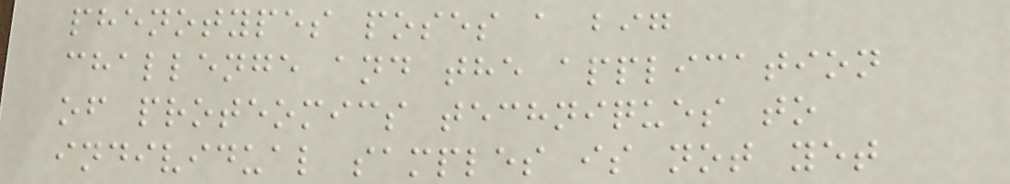phenotypes poses a big
challenge and the application
of proteomics techniques to
individual samples is not yet
